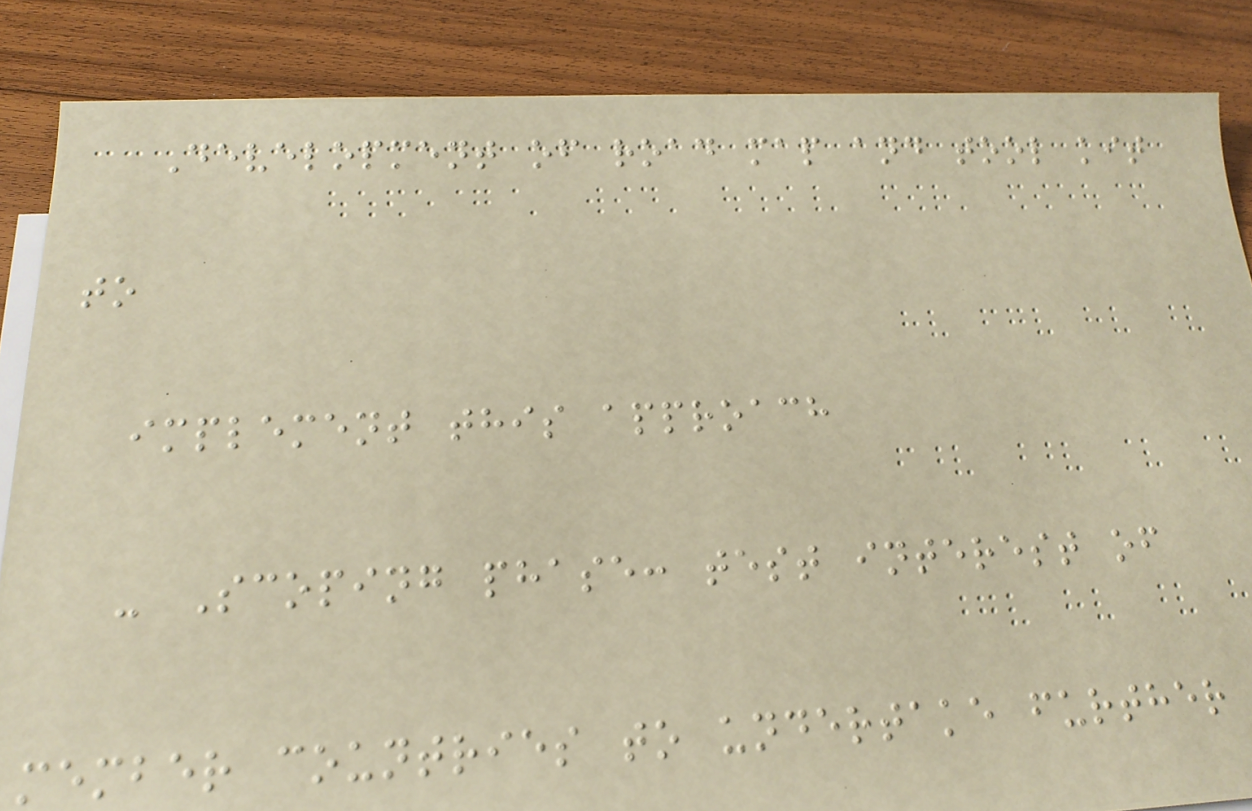Development of road map and tool kit
to
implement this approach
- Scoping phase: test interest of
member countries to undertake further
